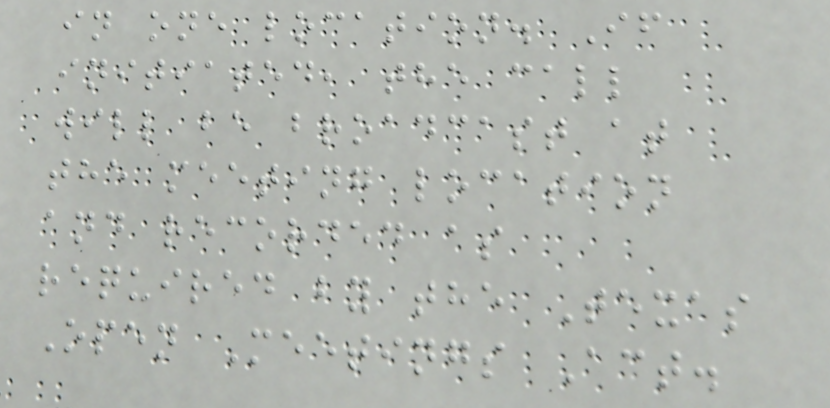in one location. If
initiated, the call
will be broadcast at
the meeting location
and recorded as
required by the Texas
Open Meetings Act.
